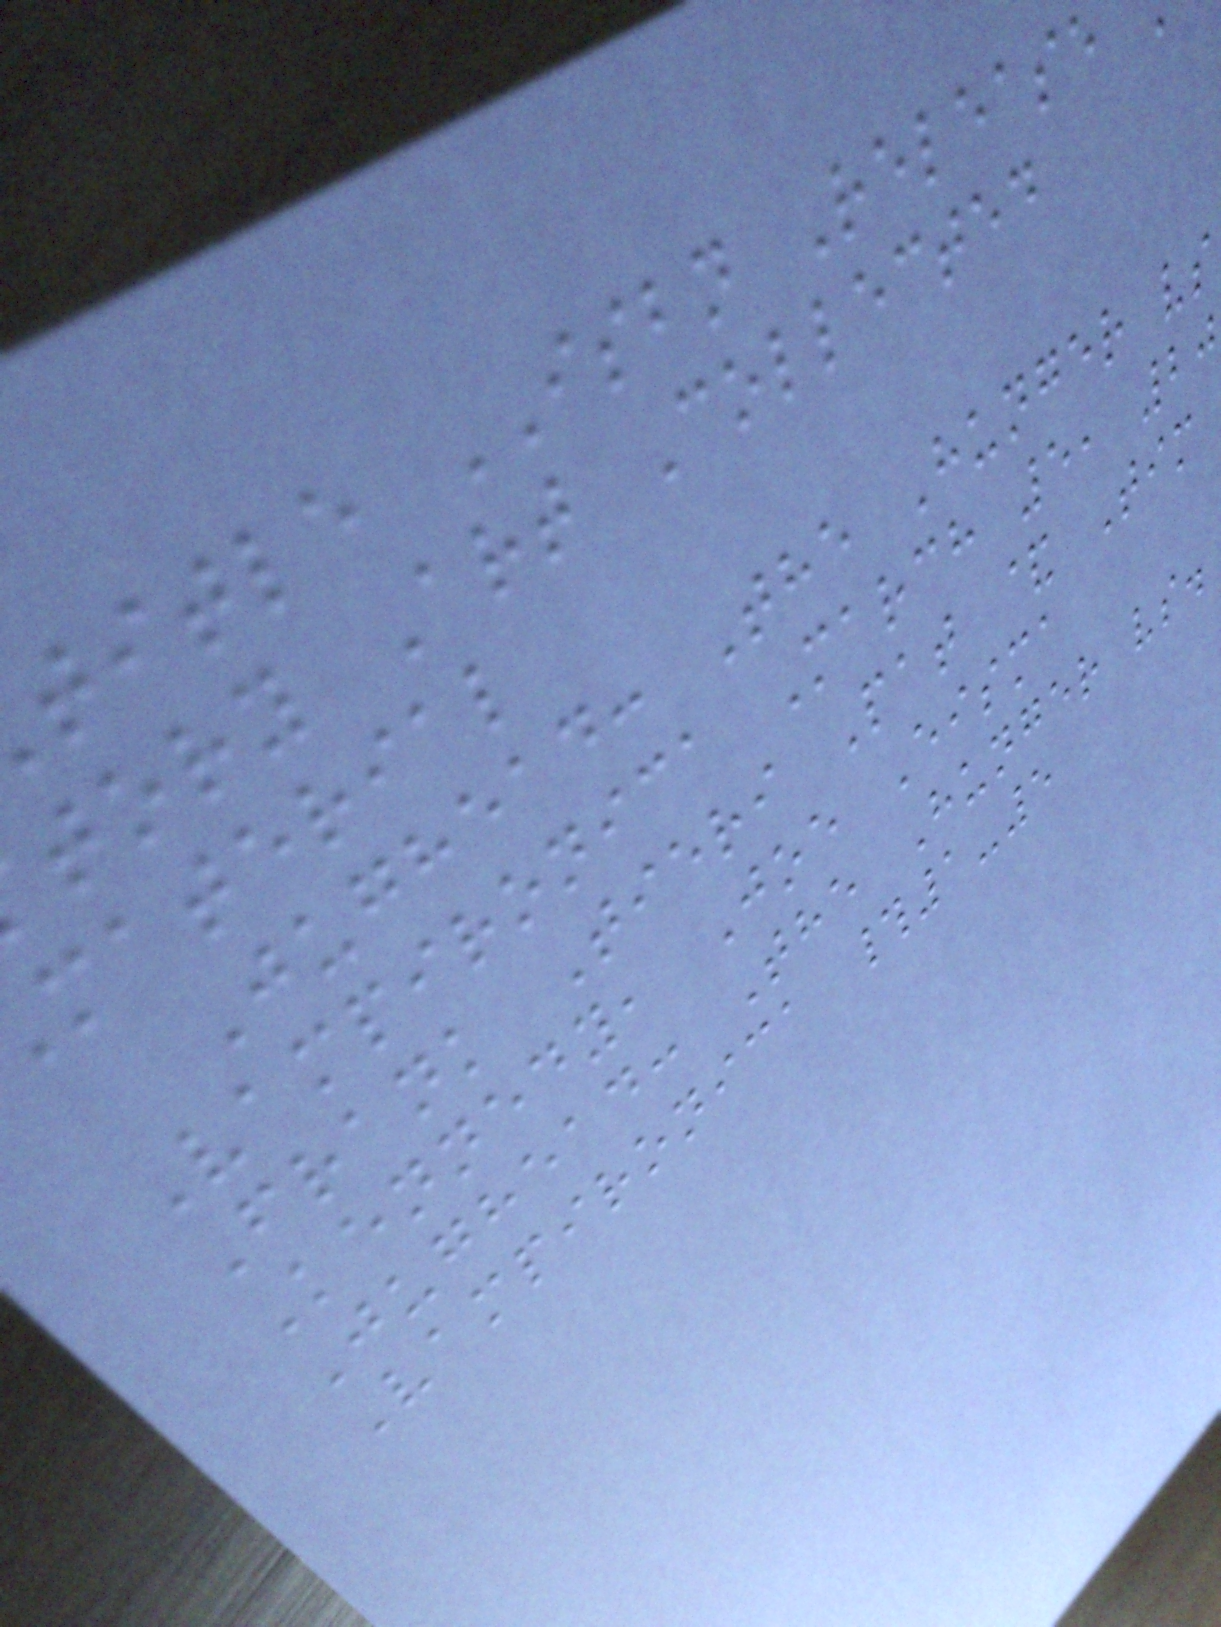title ISBN Release
tory Art Collected
material
Jughead: The Hunger vs
Vampironica March 5, 20
Frank Tieri Pat & Tim
Kennedy, Joe Eisma
Jughead: The Hunger vs.
Vampironica #1-5
